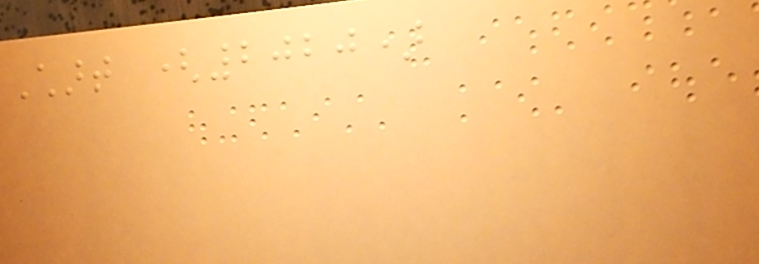Chart (2020)
